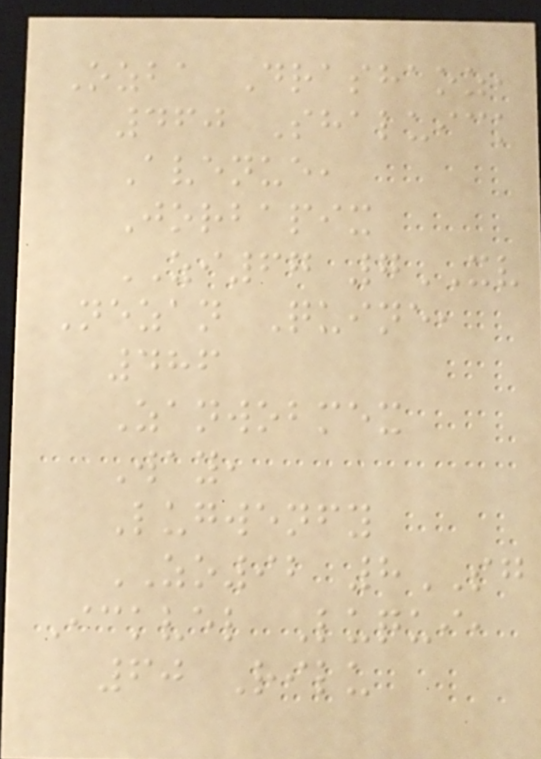Ozba Drashaoz,
460 Shaluick
Avenue,
Jorbapix
ZI67 7XV
Nezan Quine,
486
Zanwobmex
Way,
Lugwenfy
ZO92 8SG
Ickvel Luqui,
60 Rilu
